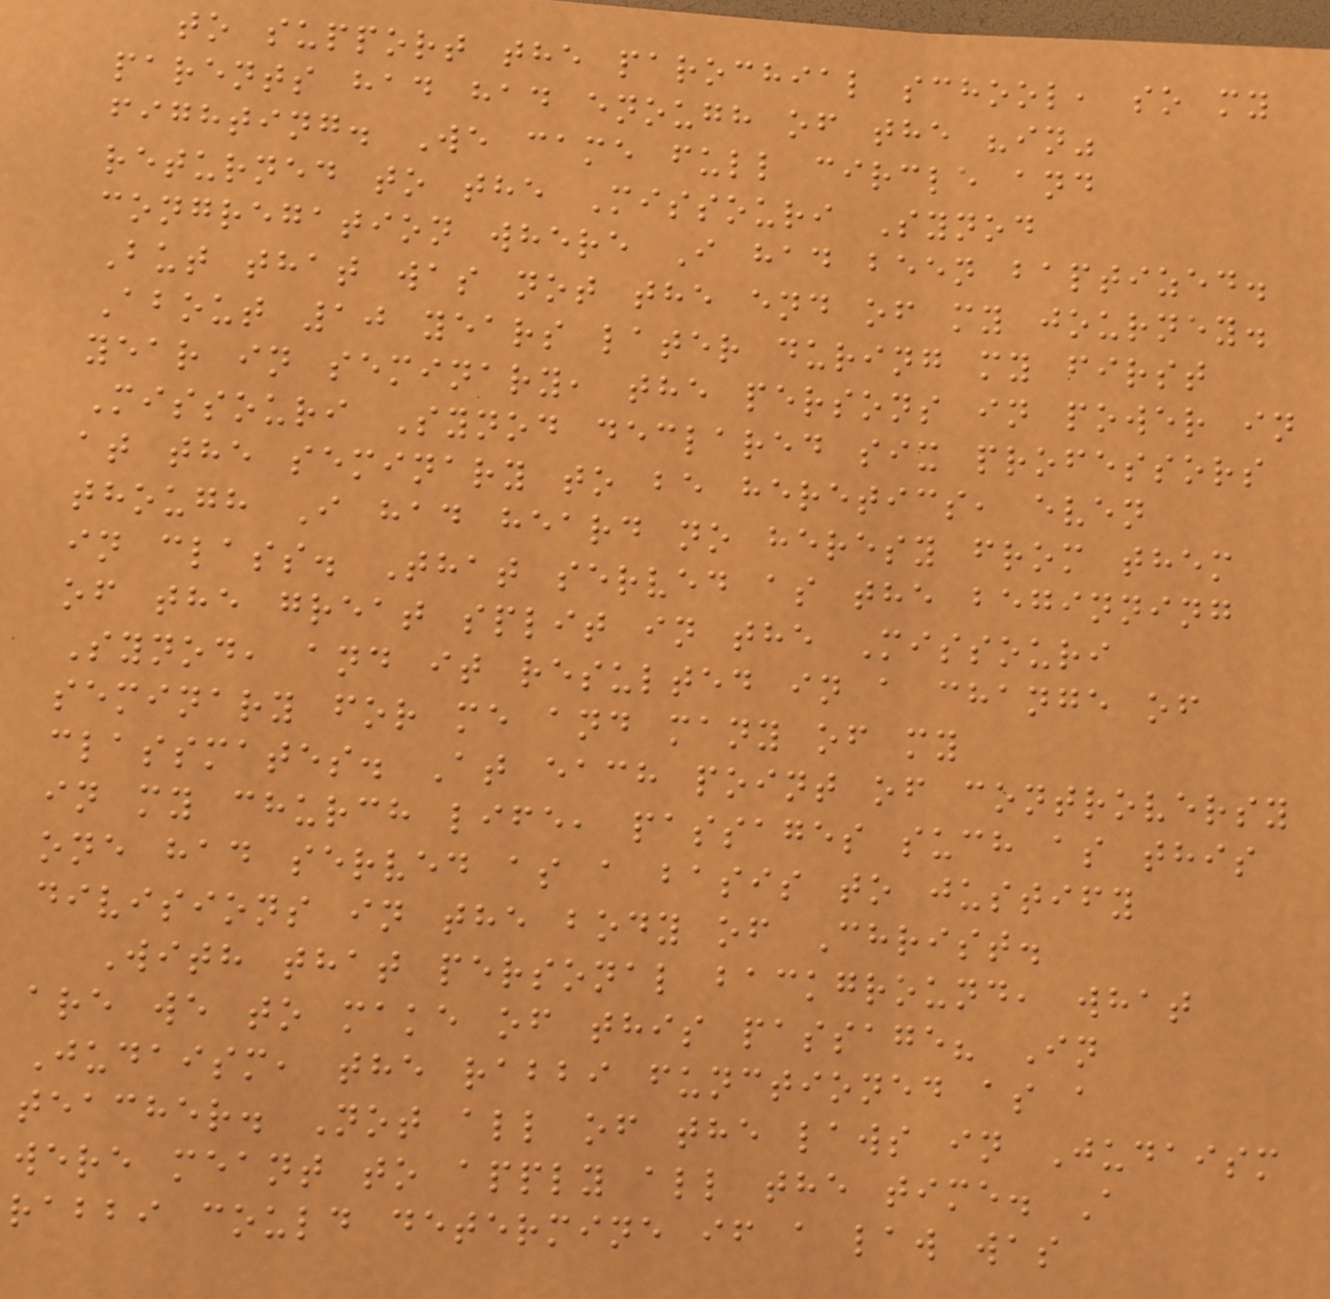to support the parochial school, so my
parents had had enough of the "in"
fighting. We came full circle and
returned to the Missouri Synod
congregation where I had been baptized.
But that was not the end of my journey.
About 10 years later during my first
year in seminary, the persons in power in
Missouri Synod declared six professors
at the seminary to be heretics, even
though I had heard no heresy from them
in class. That served as the beginning
of the great split in the Missouri
Synod, and it resulted in a change of
seminary for me and many of my
classmates. At each point of controversy
in my church life, passages such as this
one had served as a basis to justify
divisions in the body of Christ.
With that personal background, what
are we to make of this passage? In
Judaism, the rabbi functioned as a
teacher. Not all of the laws in Judaism
were meant to apply all the time. A
rabbi could determine if a law was
